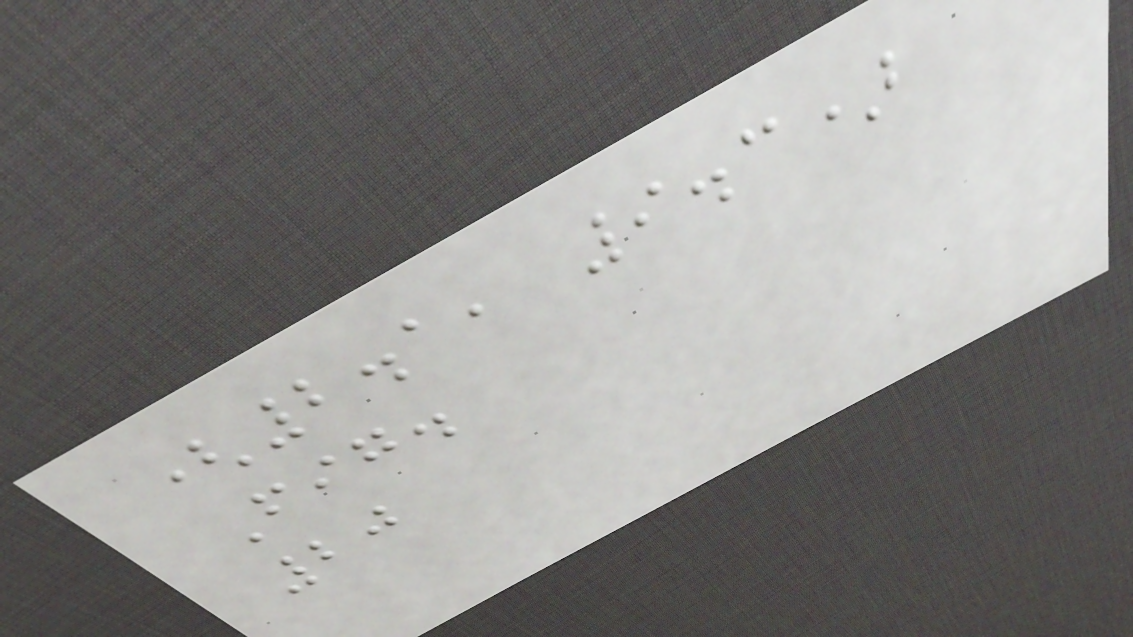(2.1, 9.3)
Fig.
20
